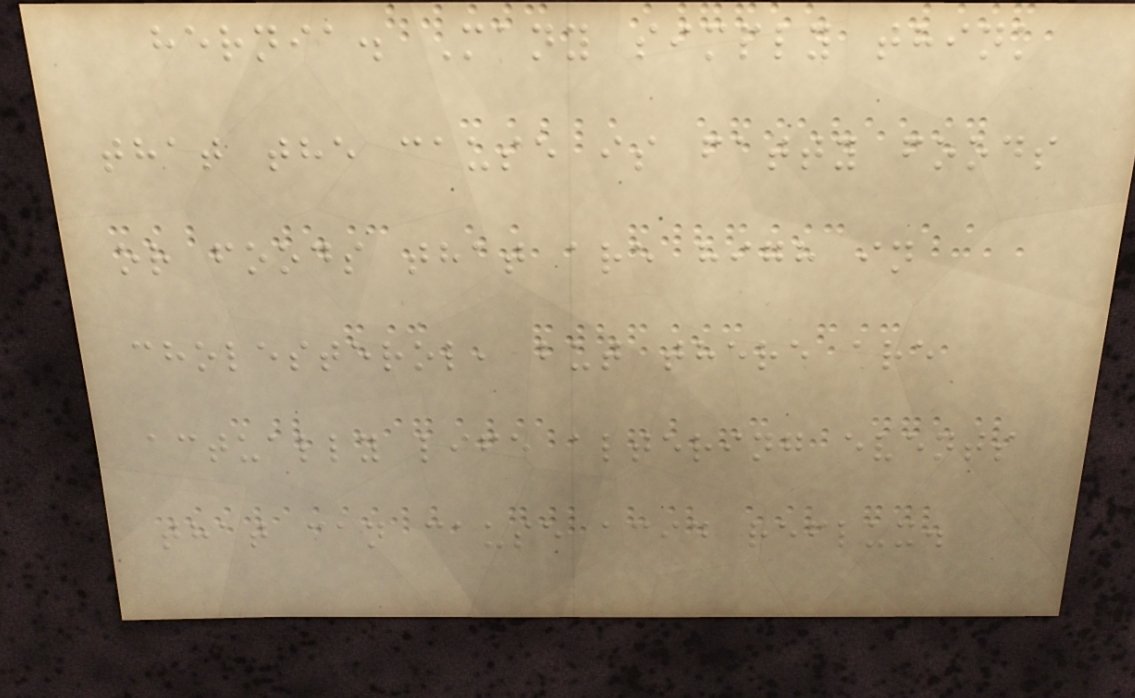hernia. Many simply think
that the cause is fatty foods
or foods that are high in
cholesterol, but there are
actually life altering events
that can cause acid reflux.
